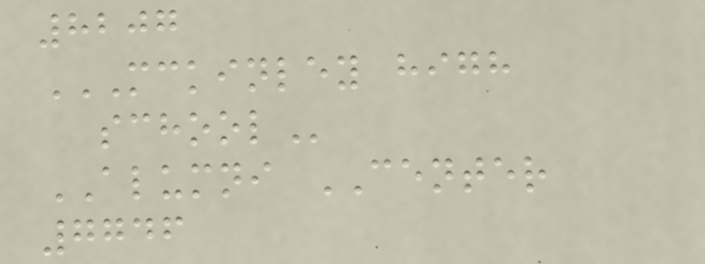8207
MCKINLEY HIGH
SCHOOL
ALUMNI CENTER
7746
